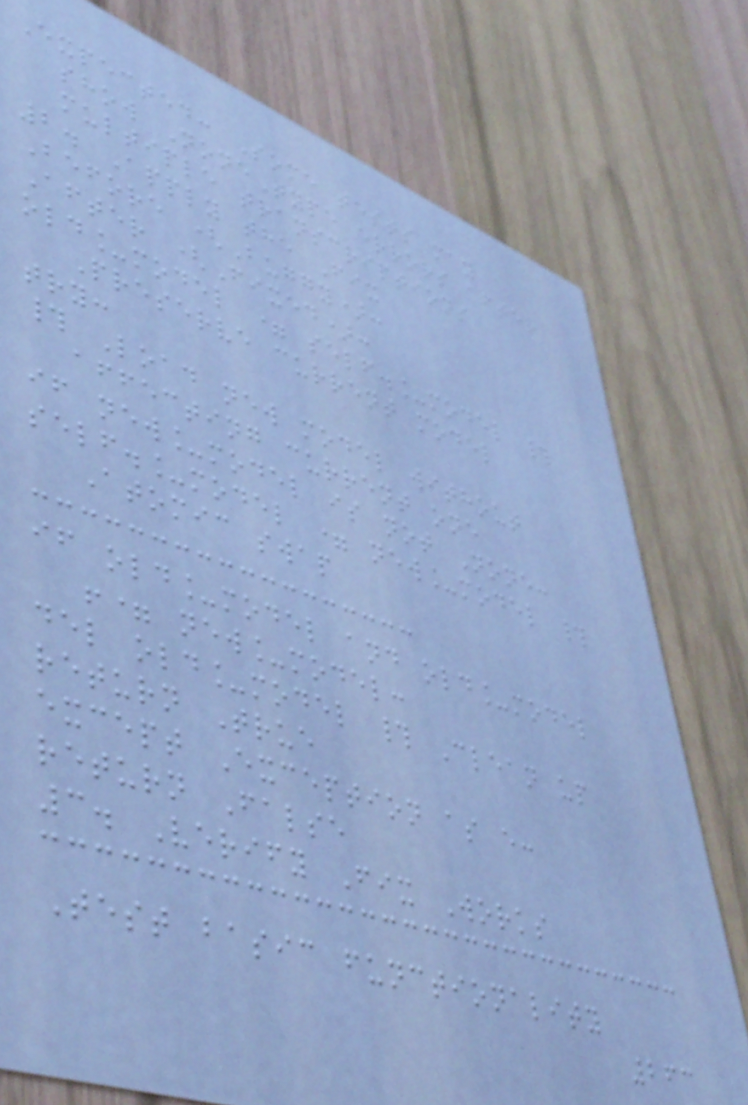Expected: Some tests may
show NoneType errors after
multiple transcriptions
2. Apply the Fix
Before (Buggy):
After (Fixed):
old_model = self._model #
Preserve current model
try:
# Load new model without
affecting current one
if new_model is not None:
self._model = new_model #
Atomic swap
if old_model and old_model
!= new_model:
del old_model # Clean up
return True
except Exception as e:
return False
3. Verify Fix Works
Test basic functionality
263
